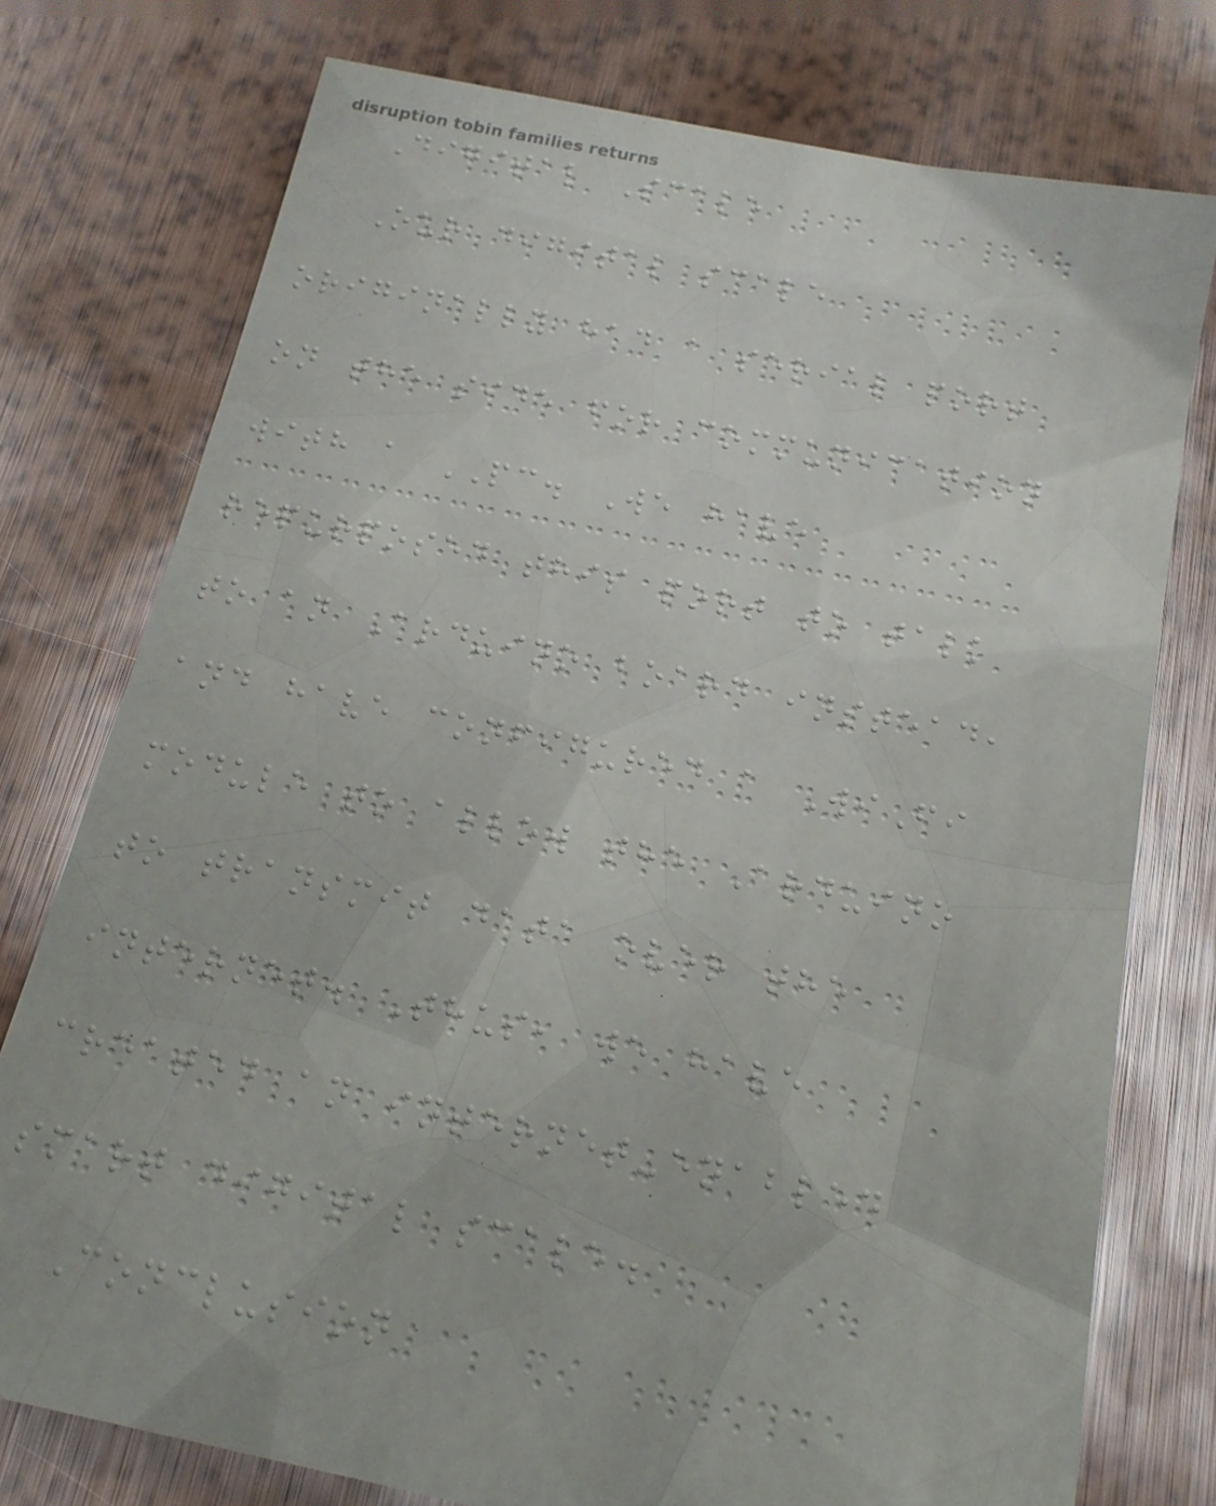Digital Scale
Our digital scale
originally had a serial port
on the side for communication
with a PC. We have
repurposed this port to talk
to an Arduino board instead,
and have configured a WiFi
module to allow the Arduino
to transmit data over the
internet. Thus, we have
created an internet-enabled
smart digital scale.
Conclusion
